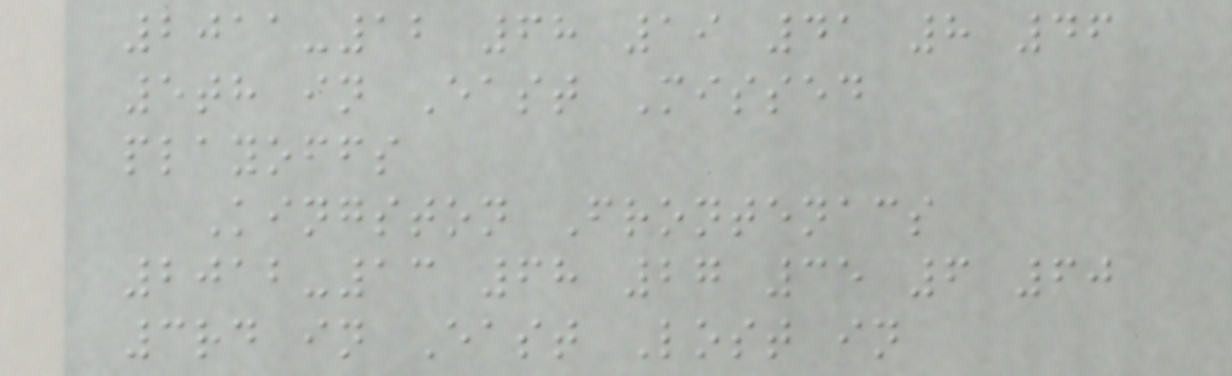2011-12 68 19 41 8 46
5th in East Missed
playoffs
Kingston Frontenacs
2012-13 68 27 35 6 60
3rd in East Lost in
